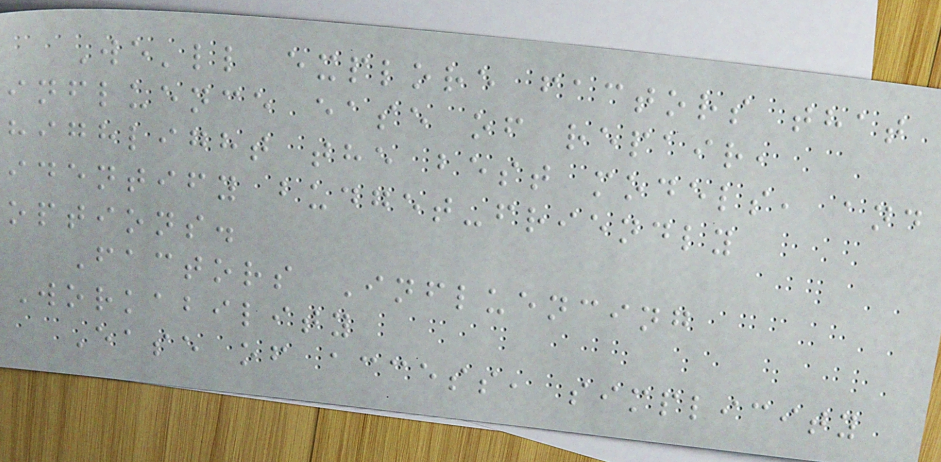We'll explore factors that
influence ease of repair,
highlight the best models, and
identify budget-friendly
options.
Factors Influencing
Workability
Ease of access, simplicity
